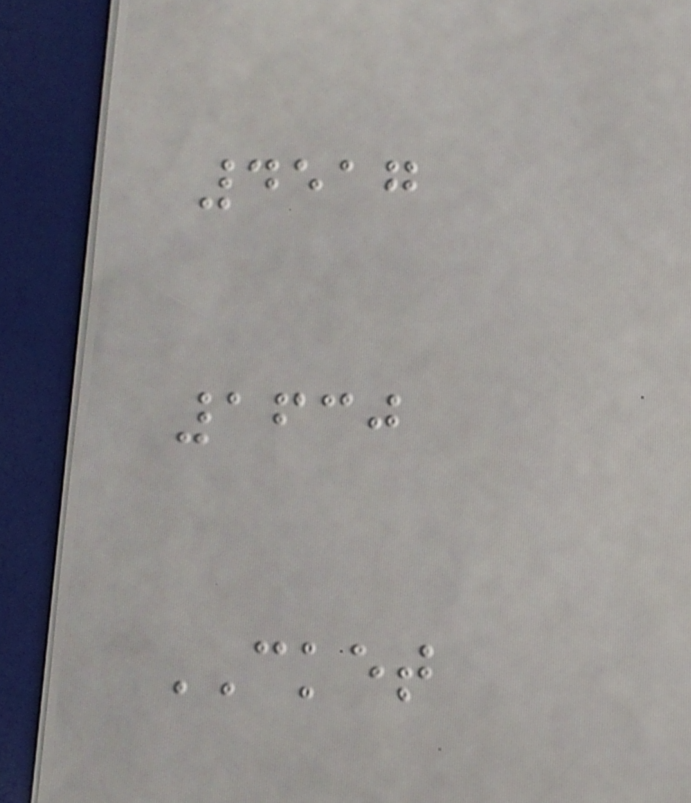4517
1630
CKET
